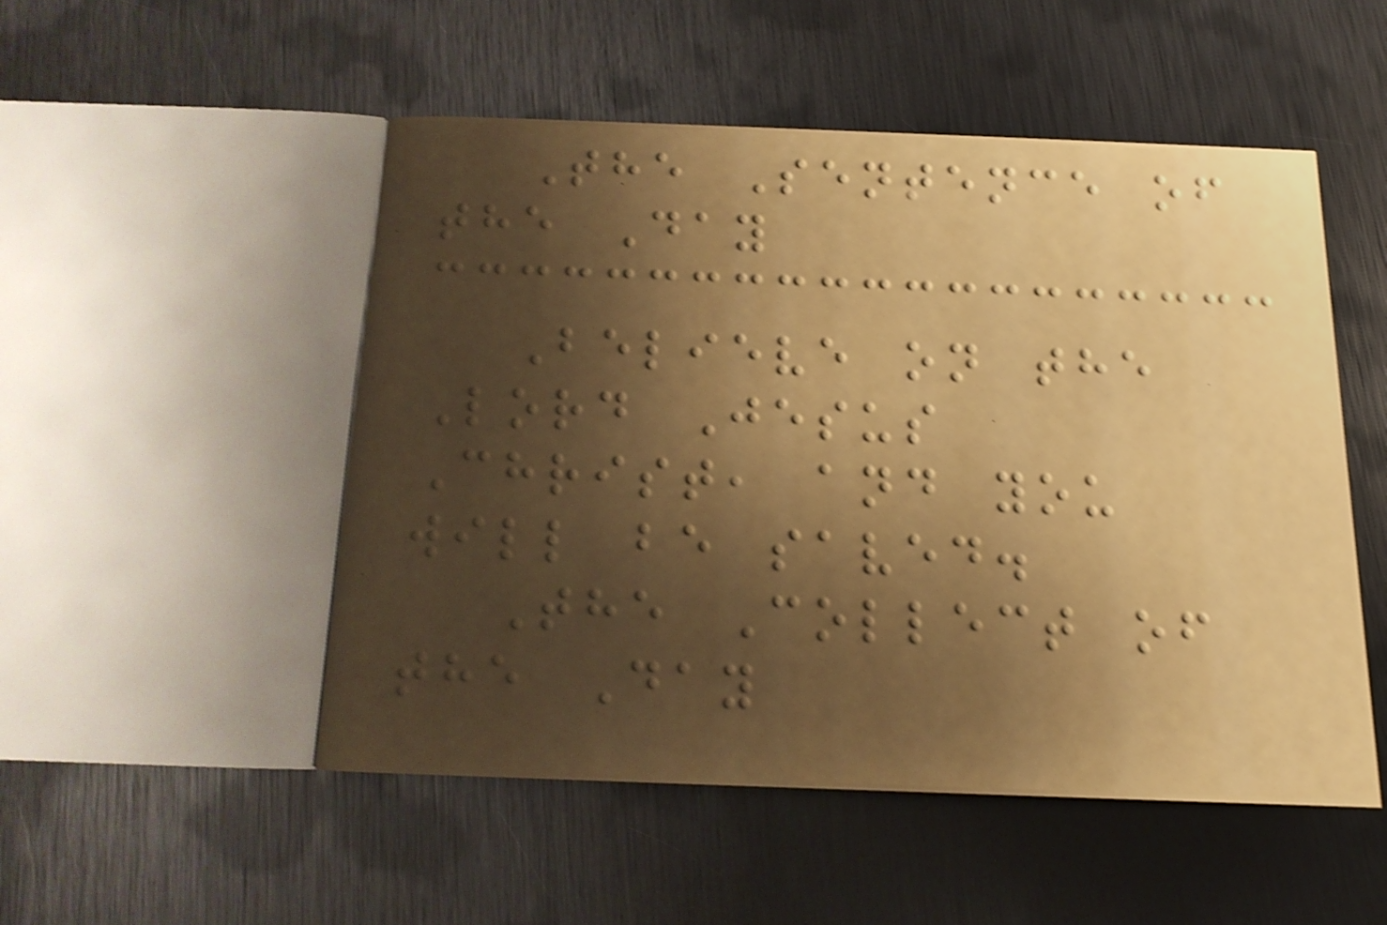The Sentence of
the Day
Believe on the
Lord Jesus
Christ, and you
will be saved.
The Collect of
the Day
